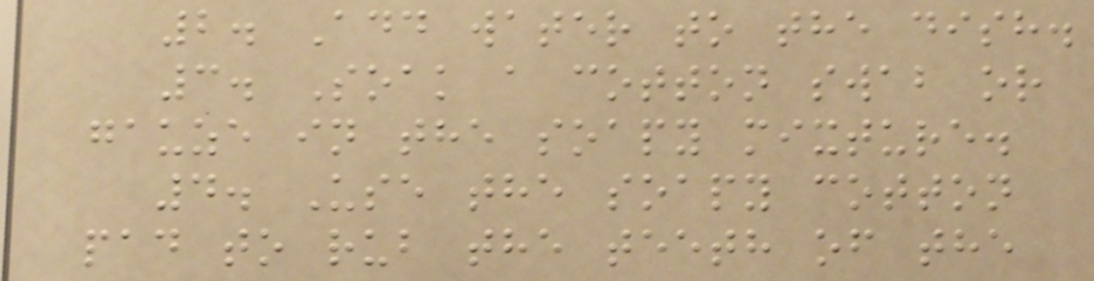2. Add water to the dish.
3. Soak a cotton swab or
gauze in the soapy mixture.
4. Use the soapy cotton
pad to rub the teeth of the
